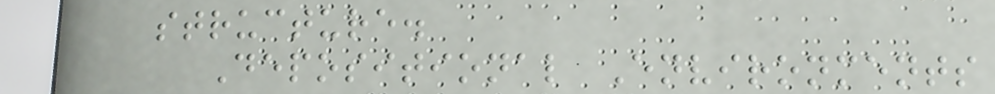structure.
Depositional Environments
